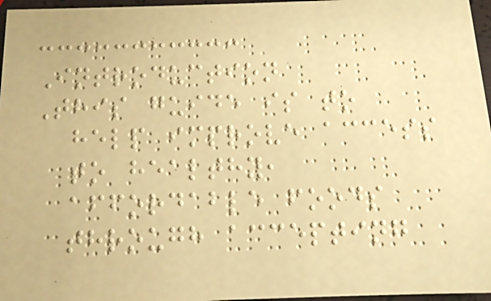Introduction
This guide is to
help improve access
to healthy,
affordable foods
through accepting
